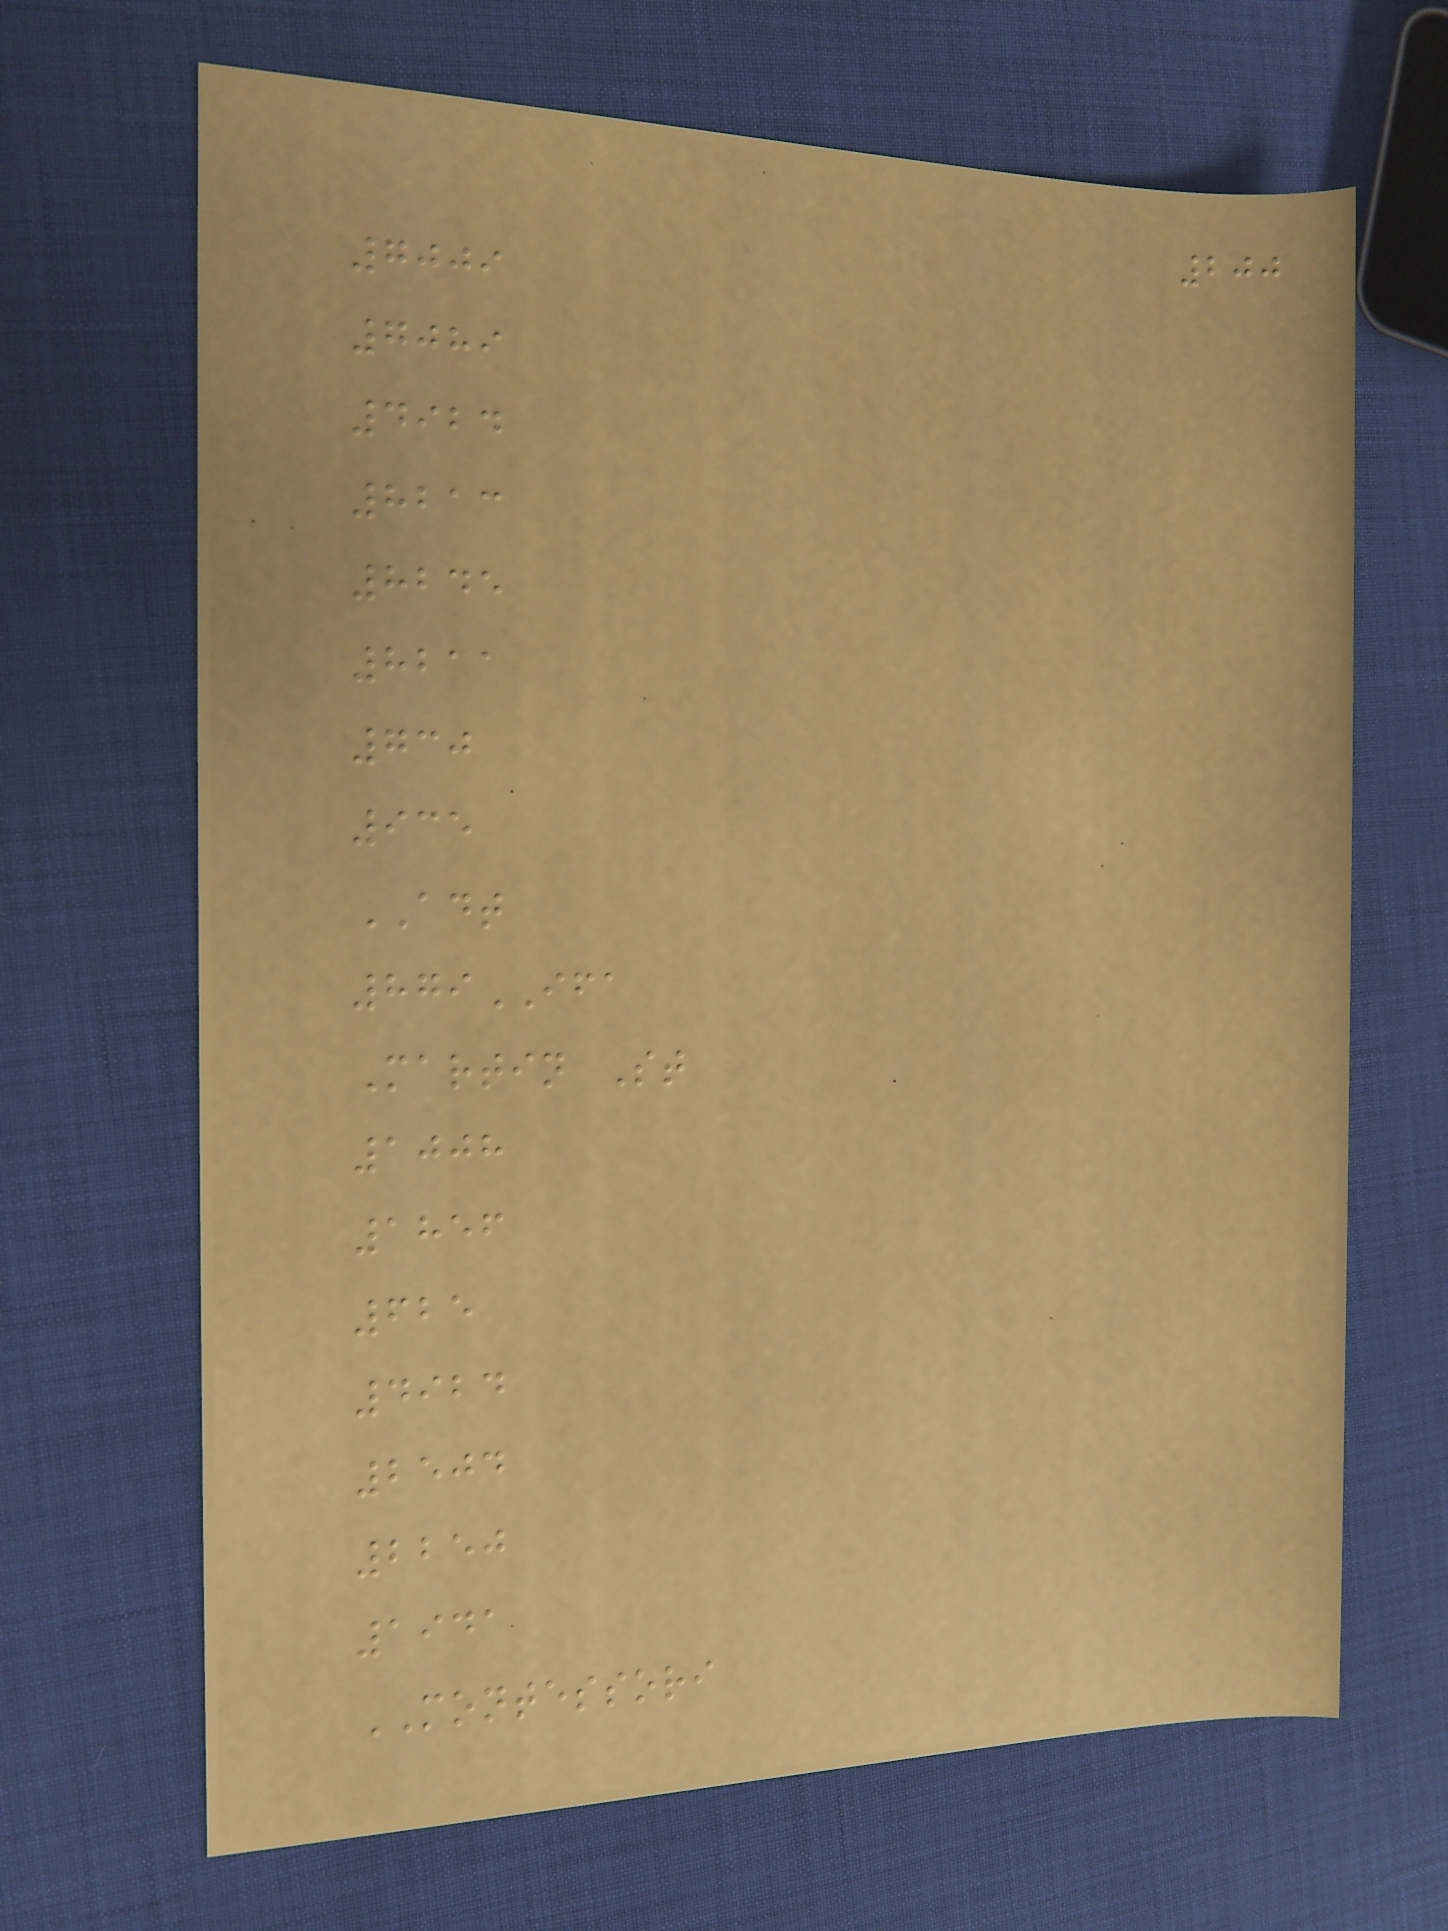200
7009
7089
4924
8213
8245
8211
730
935
ADT
879IFA
Martin St
1008
1856
625
4924
2504
2250
1941
MONTESSORI
